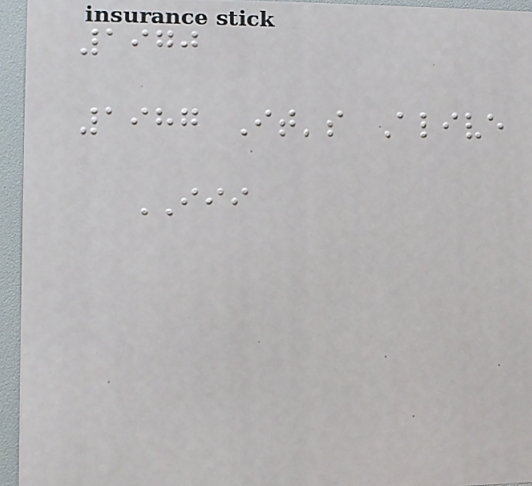1970
1987 It's Alive
III
